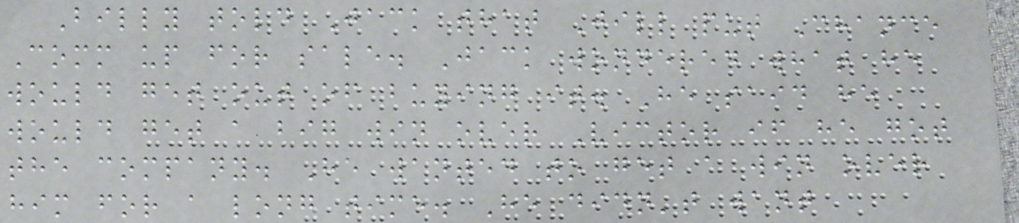Billy told Jack that Jill put Chance
Comm up for sale. Jack wondered what he
would get out of buying it. He said he
would get a big win over Victor if he got
the company. He wanted to get a win over
him for a long time. He didn't want
